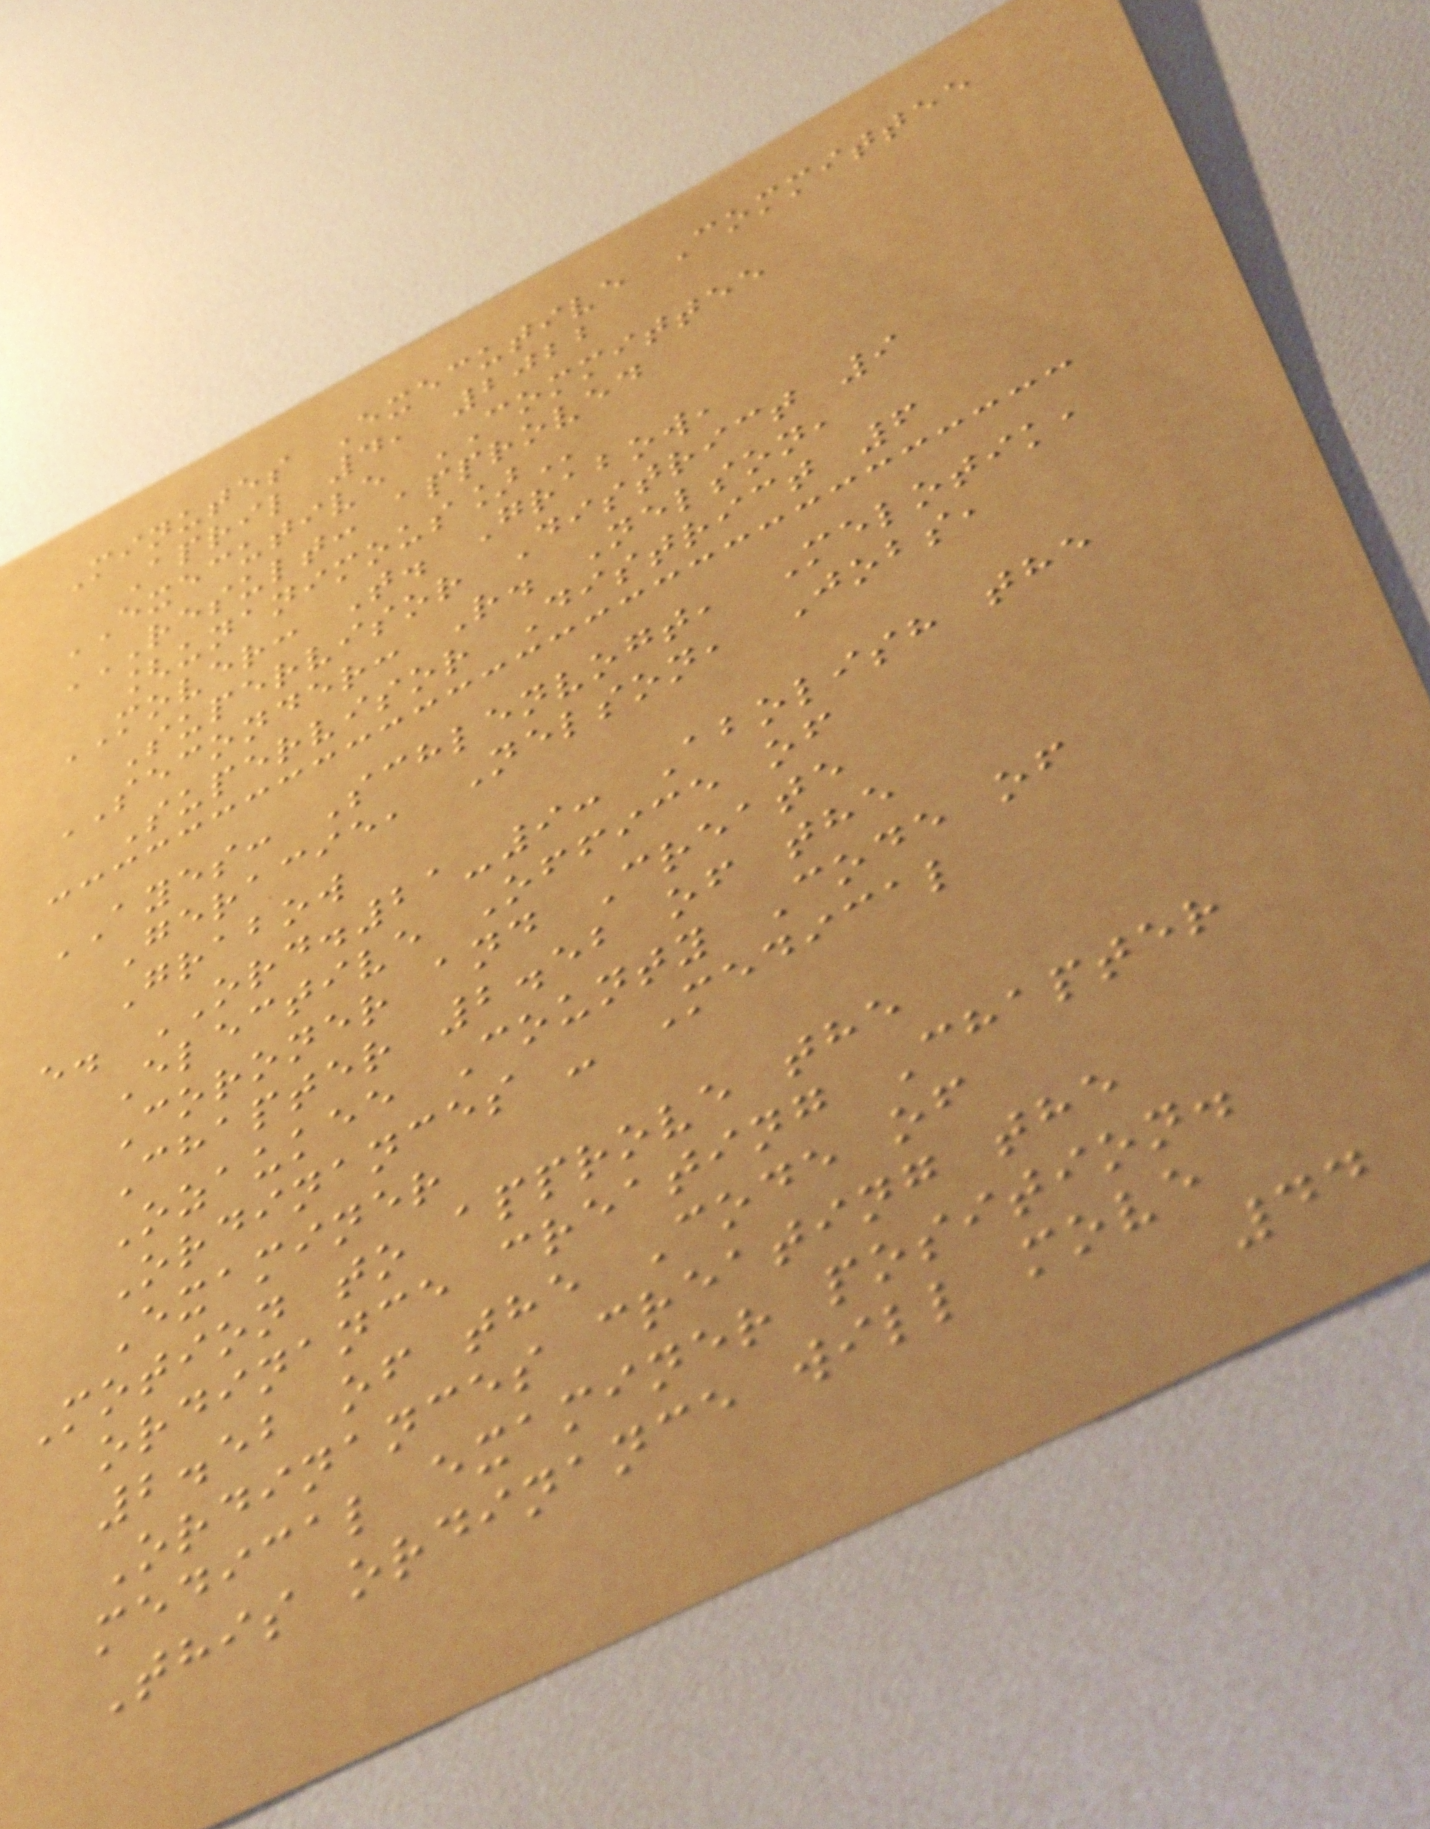Minutes Executive Committee
April 4, 2022
EXECUTIVE COMMITTEE
RESULT: APPROVED
[UNANIMOUS]
MOVER: T. Grabow,
Supervisor District 9
SECONDER: R. Nelson,
Supervisor District 6
AYES: Schlenvogt, Melotik,
Geracie, Nelson, Jobs,
Grabow
e. ORD.21-9: Abolish the
Elective Office of
Coroner and Create
Chapter 2.52 of the
Ozaukee County Code of
Ordinances - Medical
Examiner
Motion to approve the
ordinance creating Chapter
2.52 of the Code of
Ordinances creating the
medical examiner position.
This ordinance will move
44
